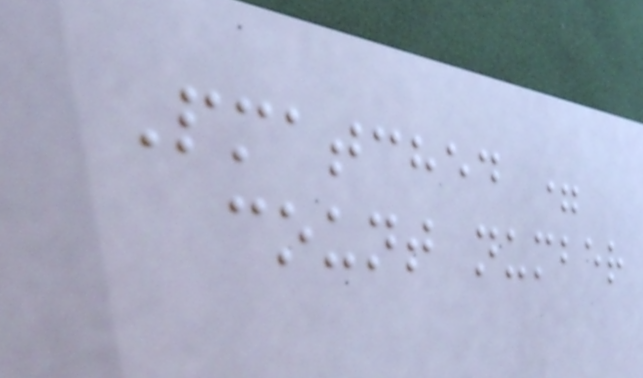Pmatched =
count number
